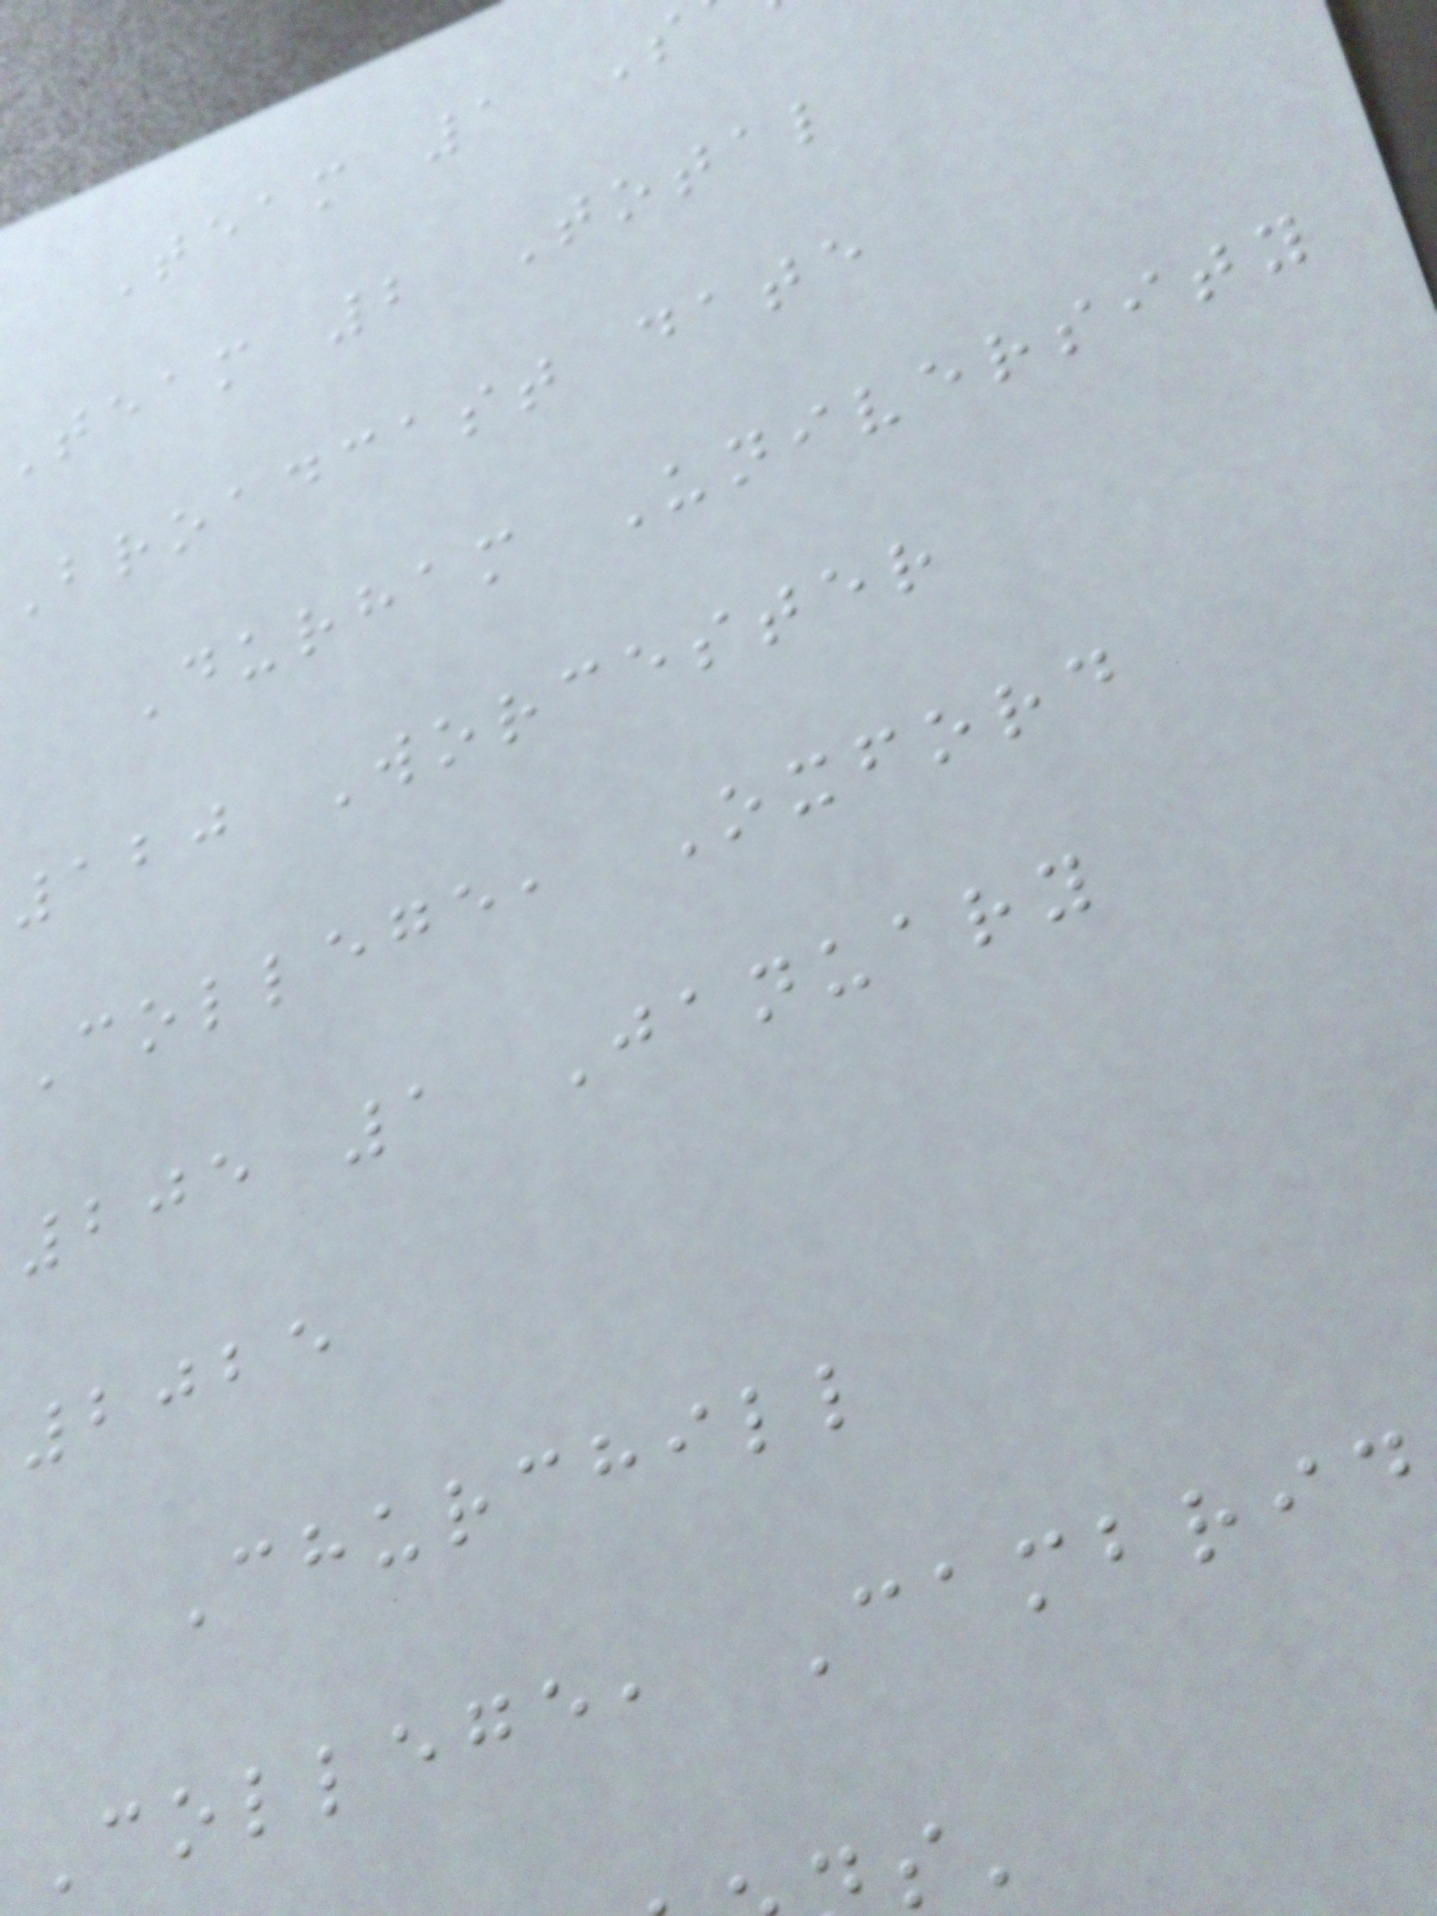Team 1 S
team 2 Total
Broadcast date
Durham University
120 Worcester
College, Oxford
205 1 January
2025
Churchill
College, Cambrid
